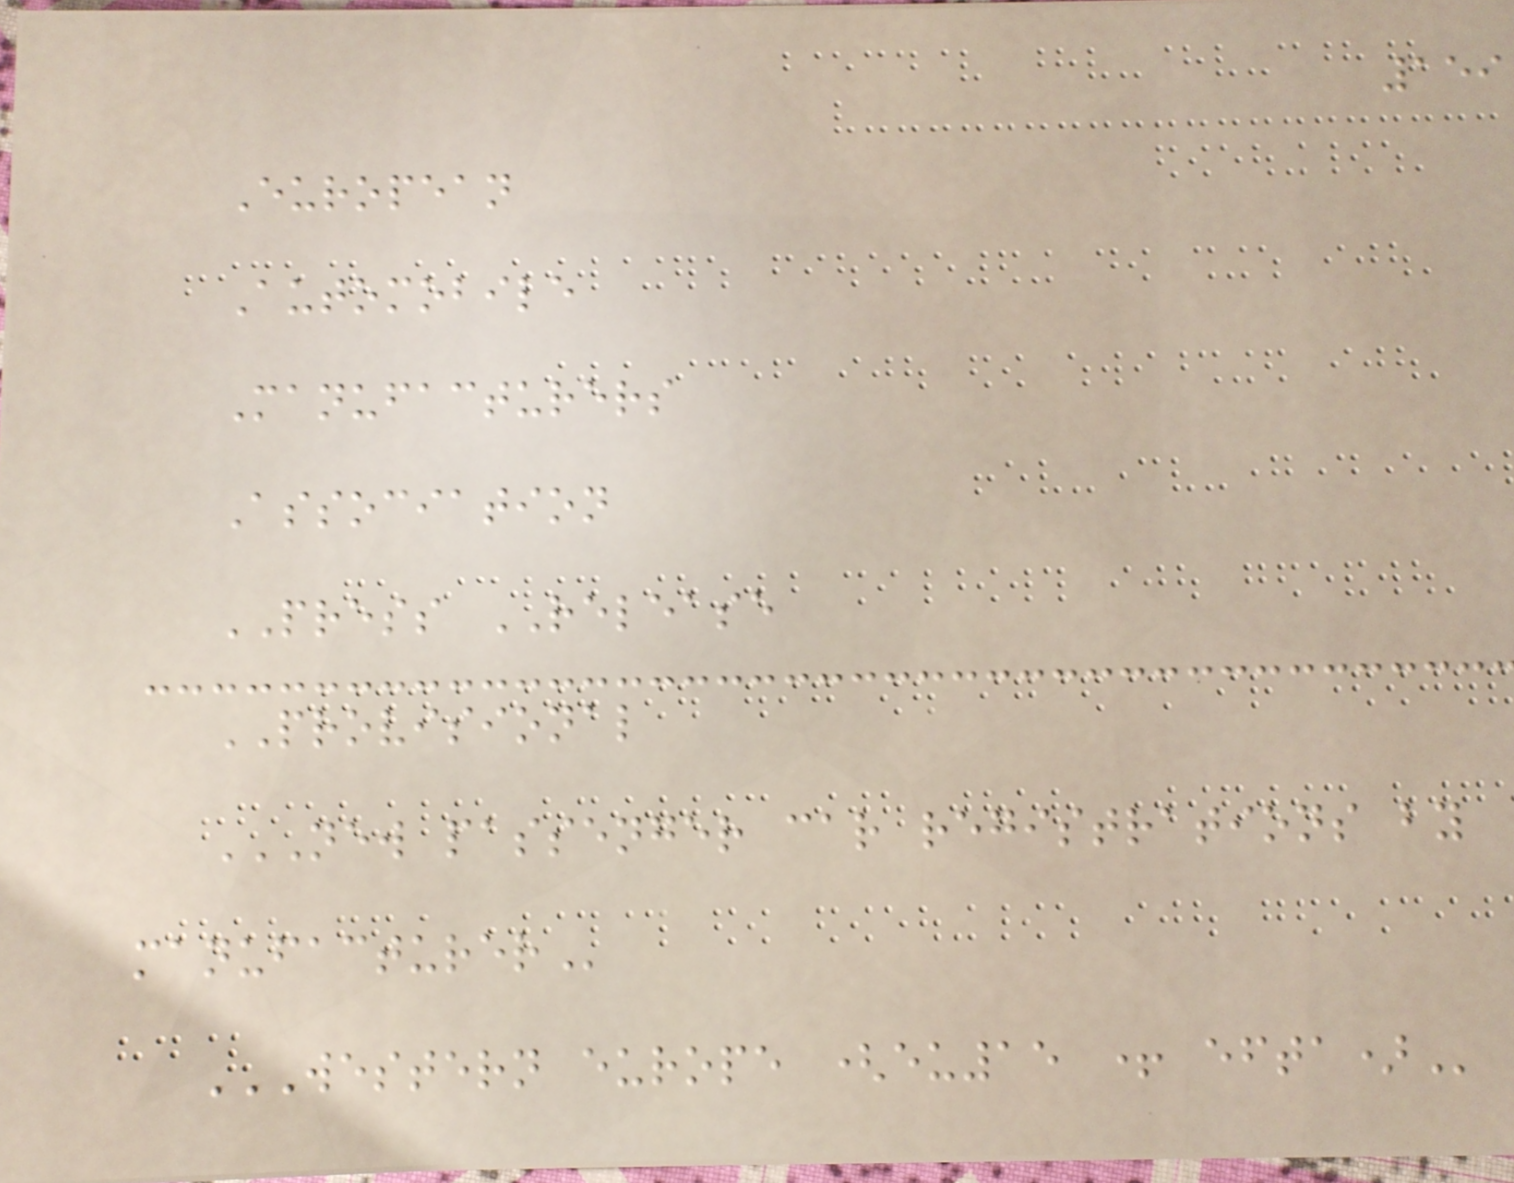159
European
Automobile
Manufacturers
Association
PRESS RELEASE
PROVISIONAL
NEW PASSENGER CAR REGISTRATIONS BY
MANUFACTURER
WESTERN EUROPE (EU15 + EFTA)
